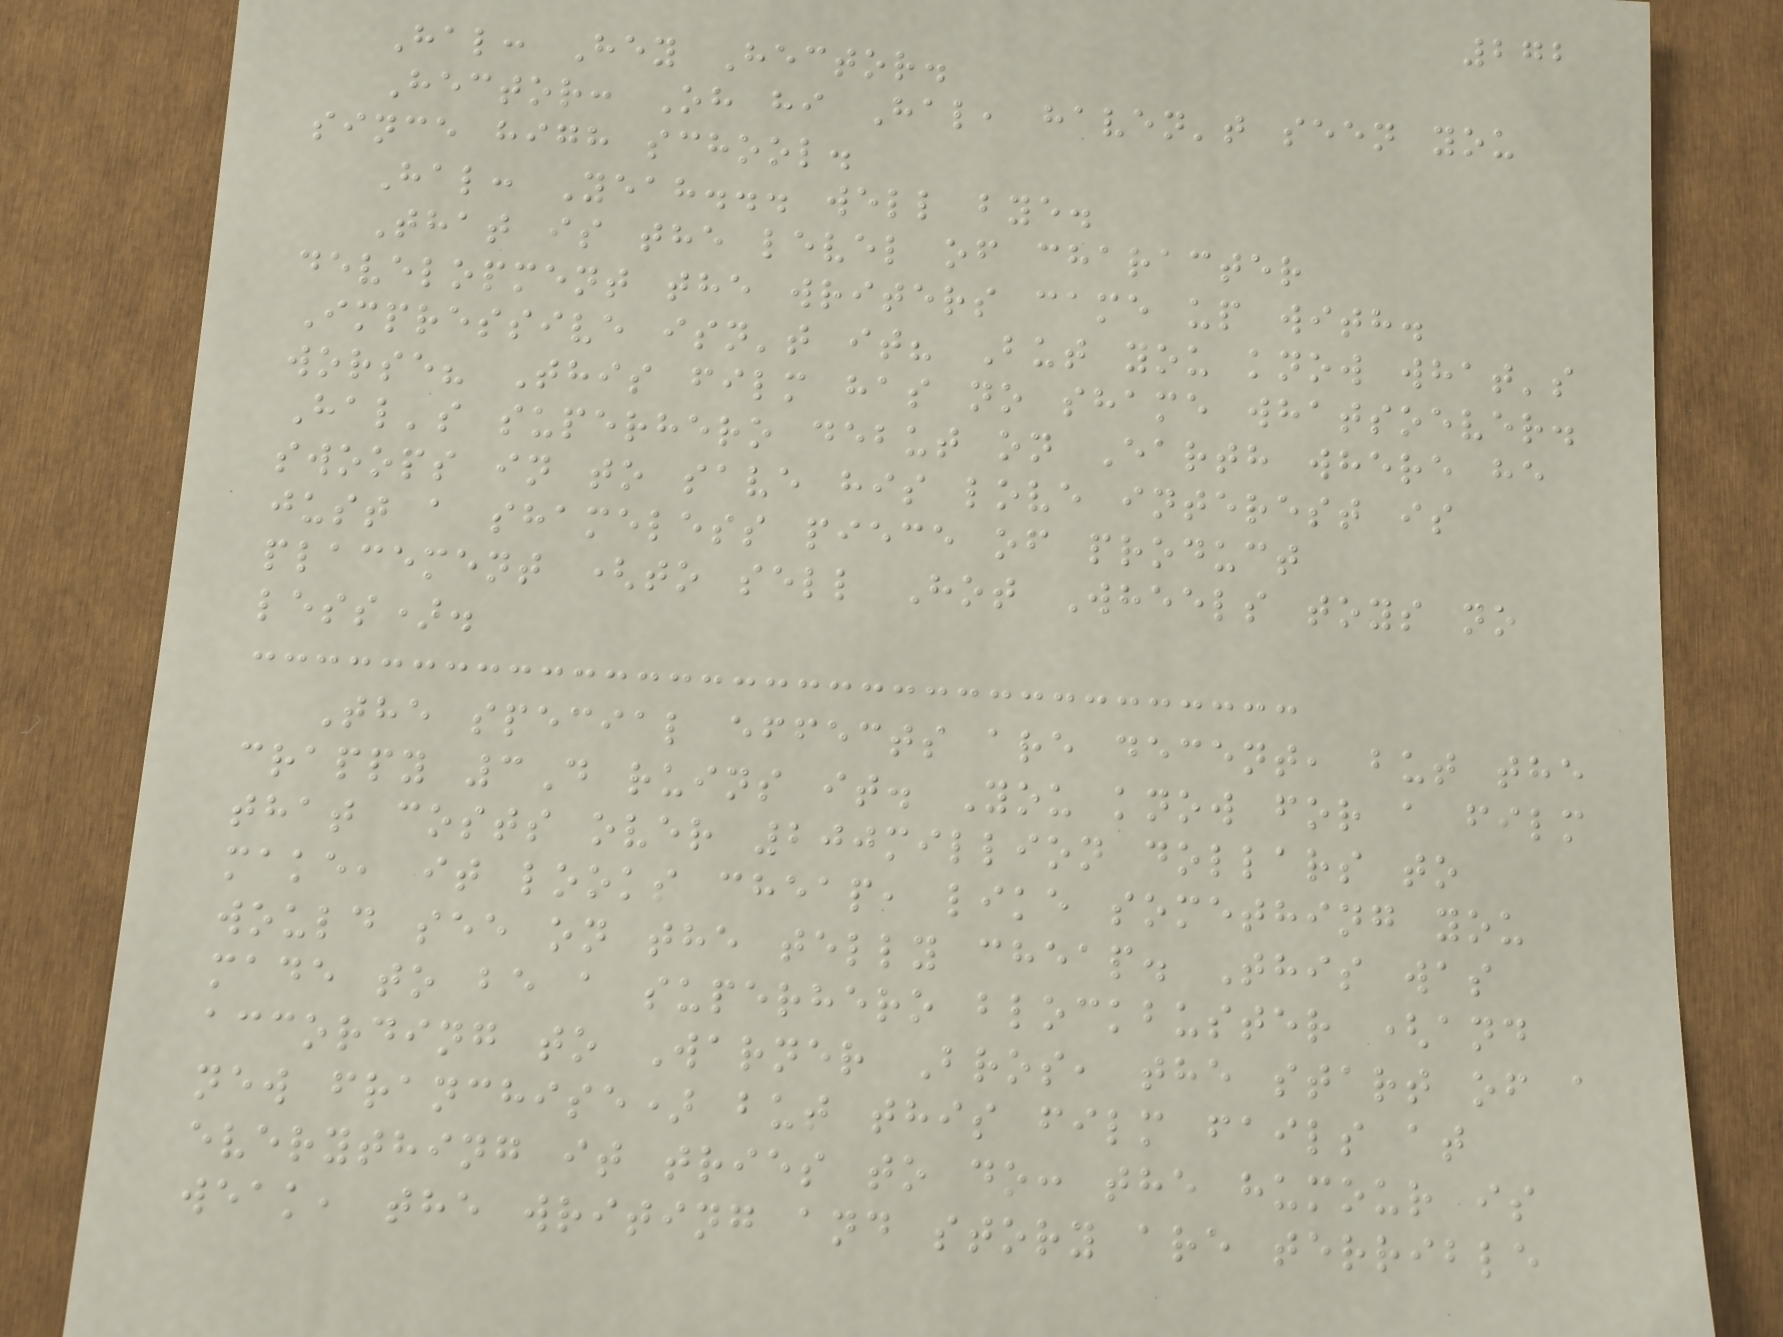272
Hal: Hey Hector.
Hector: Oh hi Hal, haven't seen you
since high school.
Hal: Yeah... well bye.
That is the level of character
development the writers came up with.
Impressive isn't it? But you know what's
worse? This film has no shame whatsoever.
Hal's superhero debut on Earth where he
swoops in to save his love interest is
just a shameless piece of product
placement (to sell Hot Wheels toys no
less).
The special effects are decent, but the
crappy 3D ruins it. You know for a film
that costs over 200million dollars to
make, it looks cheap, like something you
would see on the telly cheap. This was
made to be a superhero blockbuster (and
according to Warner Bros, the start of a
new franchise) but this film fails at
everything it tries to do: the humour is
weak, the writing and story are terrible
